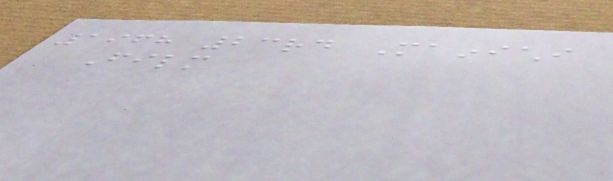1968 23rd Mainichi
Film
